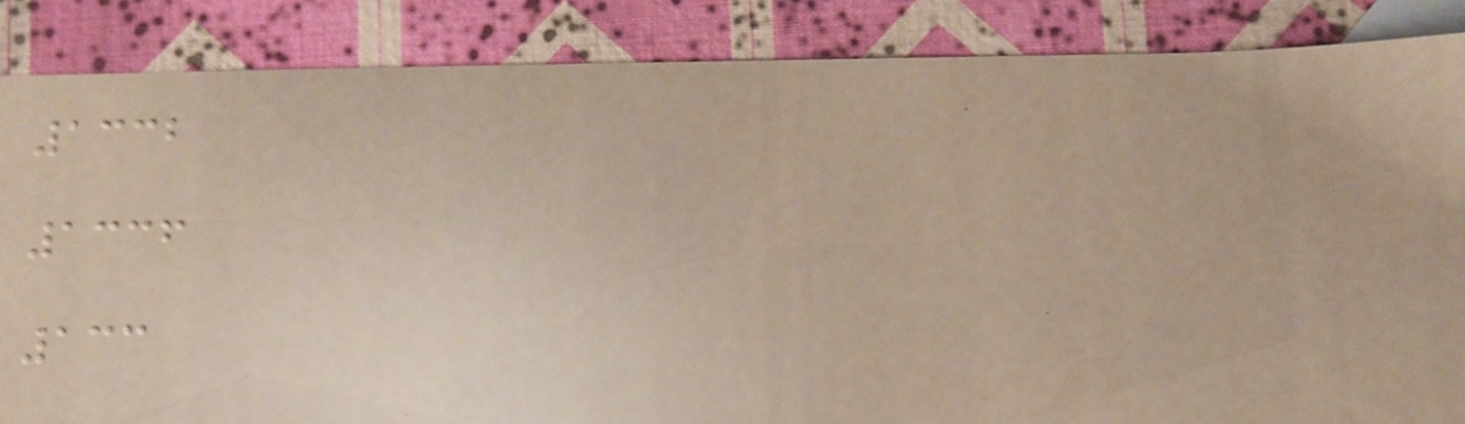1332
1336
133
